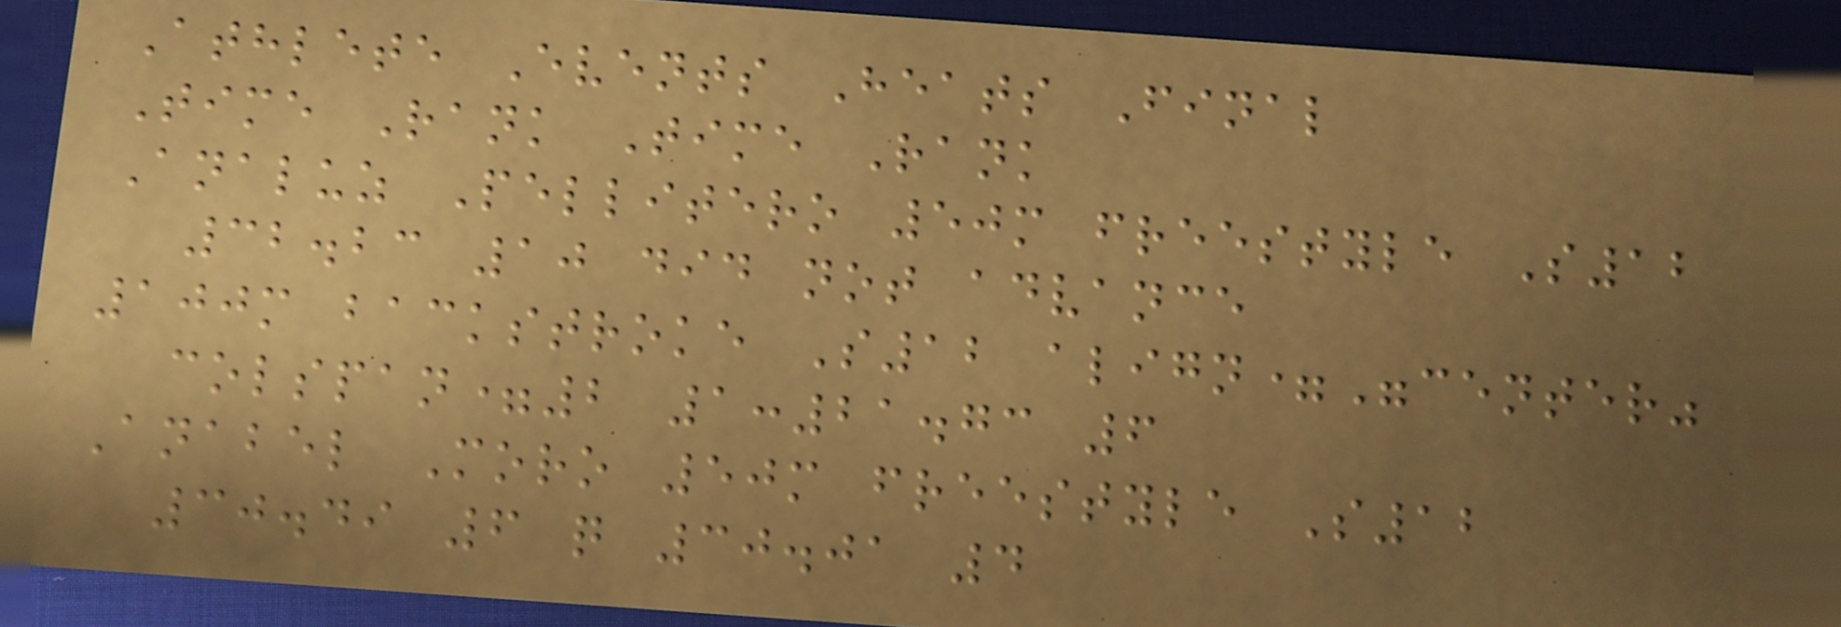Athlete Events Heats Final
Time Rank Time Rank
Analuz Pellitero 50m freestyle S12
32.23 10 did not advance
100m backstroke S12 align="center"
colspan=2 1:21.73 6
Anabel Moro 50m freestyle S12
30.49 6 q 30.01 4
